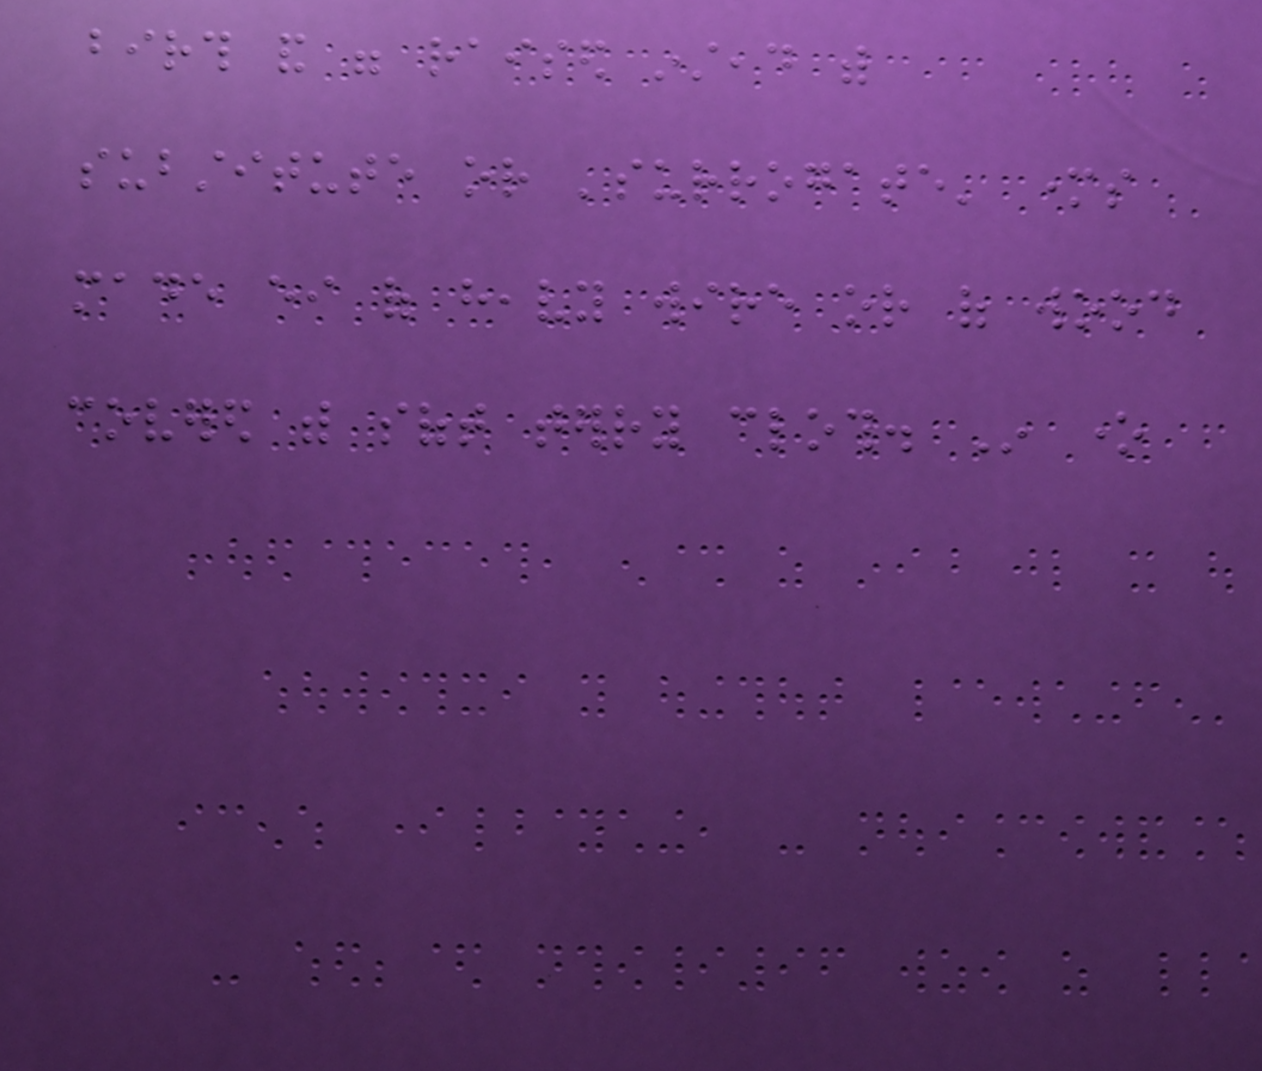birth and were raised instead with
substitute or 'surrogate' mothers
made either of heavy wire or of wood
covered with soft terry cloth. In one
